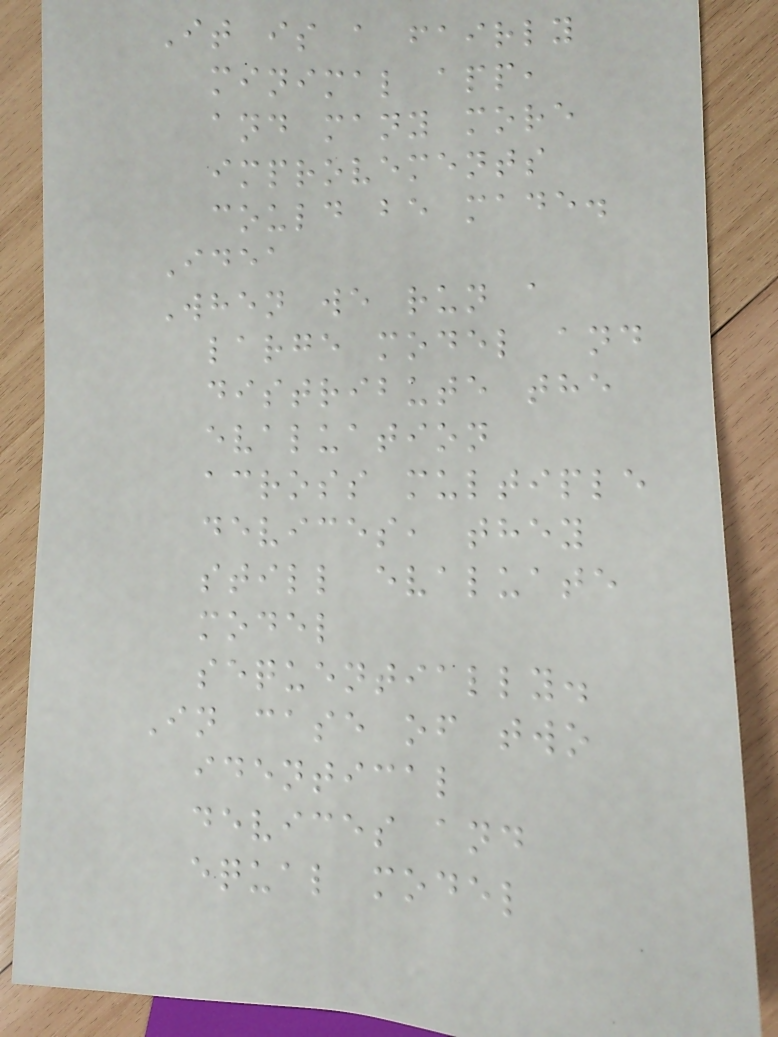It is a fairly
minimal app,
and many more
improvements
could be made.
Idea
When we run a
large model and
distribute the
evaluation
across multiple
devices, they
still evaluate
model
sequentially.
In case of two
identical
devices and
equal model
